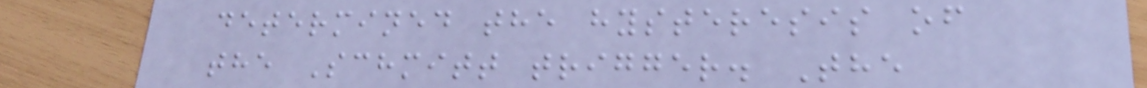determined the hysteresis of
the Schmitt trigger. The
